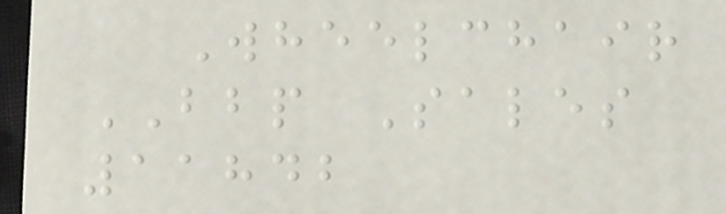Wheelchair
BBP Sales
11842
